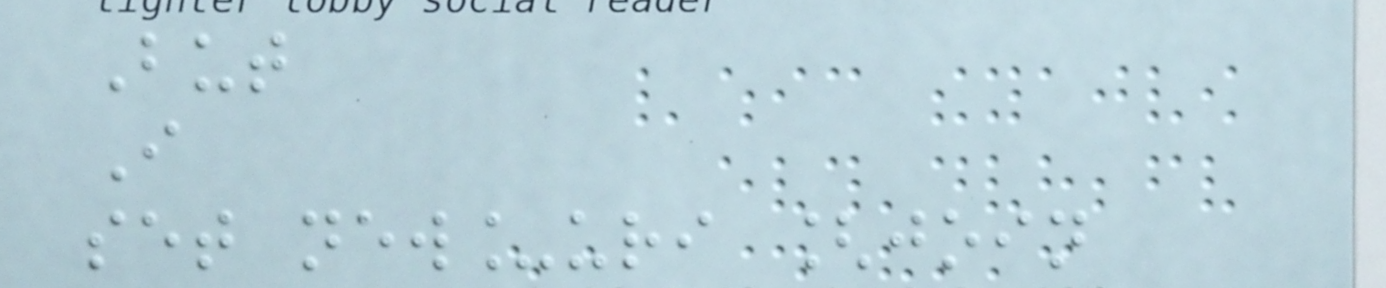But
I
set new_uri [join
